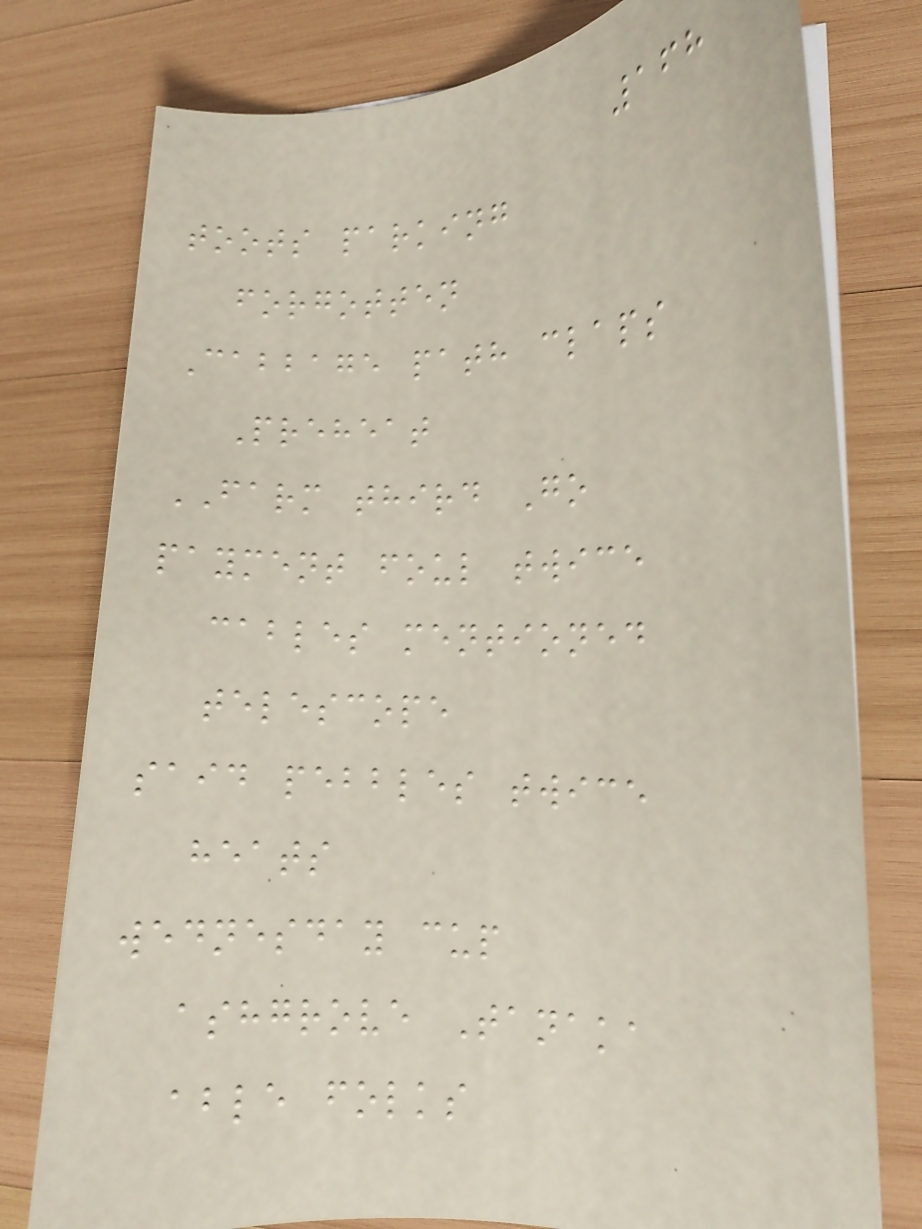168
toots parking
forgotten
Cabbage path claps
Preheat
FARM third Go
payment foul twice
cables mentioned
telescope
said pebbles twice
heats
wednesday cup
ashgrove Tanaka
able folks
